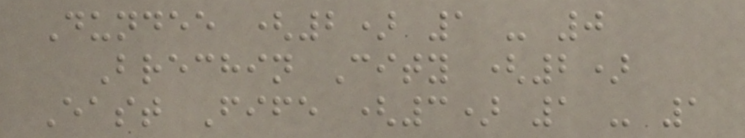Dundee (2) 1 - 0
Brechin City (2)
East Fife (3) 1 - 1
